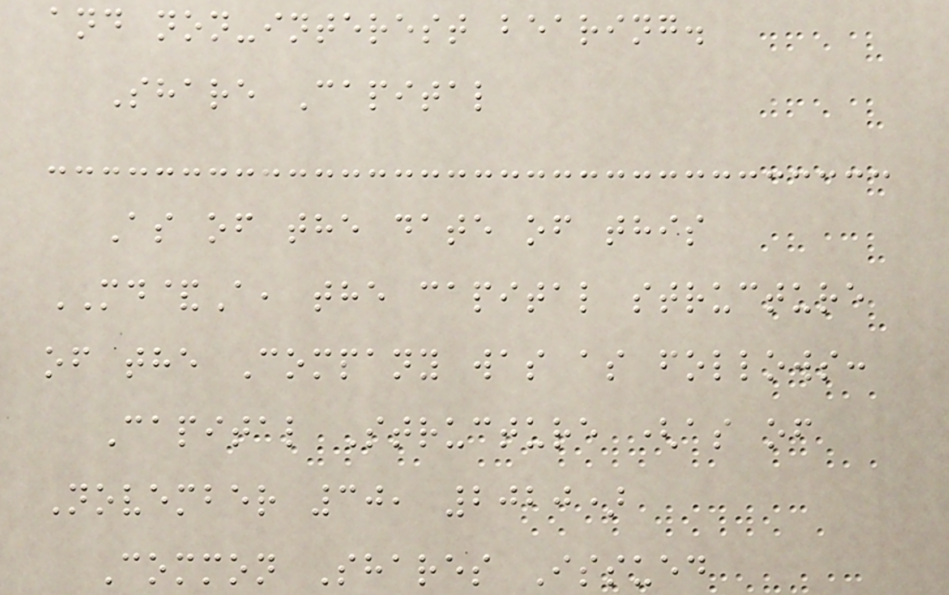and non-interest bearing.
Share Capital
As of the date of this
MD&A, the capital structure
of the Company was as follows:
Capital Structure (as of
November 30, 2020)
Common Shares Issued
